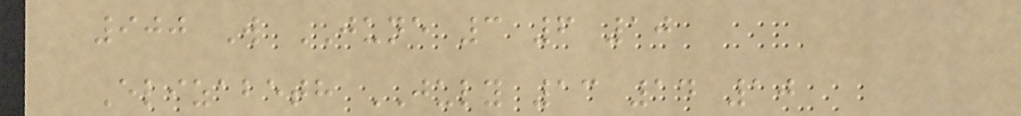900 W JUNE 3 6 10
Elizabeth JULY 13 14 10
